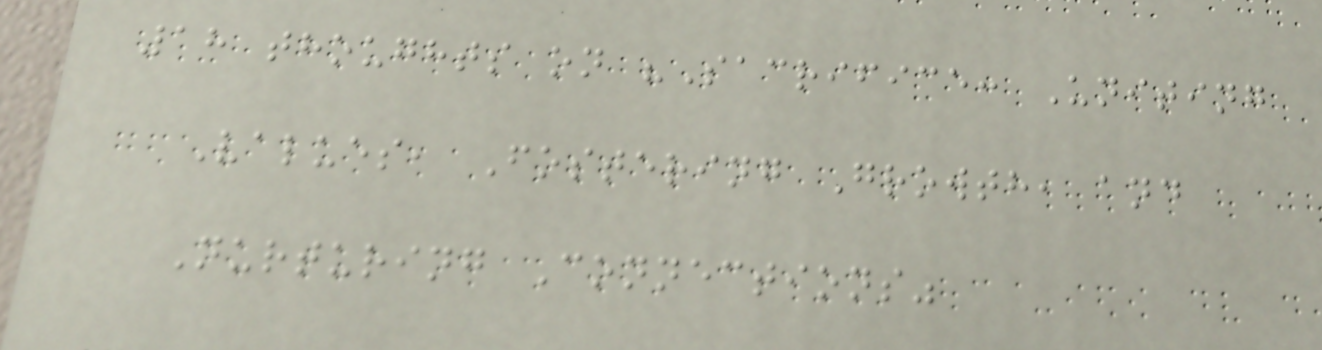18 thoughts on "Sacrifice: Uniting
Values, Fostering Growth, and
Nurturing Connections"
